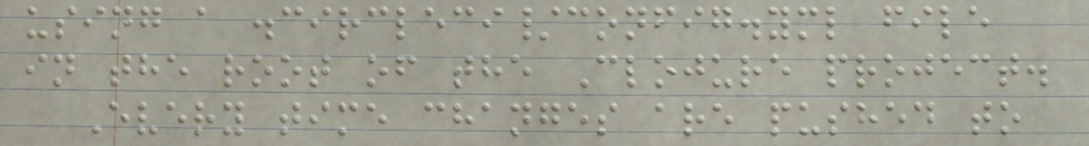using a .circleci/config.yml file
in the root of the Clojure project.
Every time changes are pushed to
